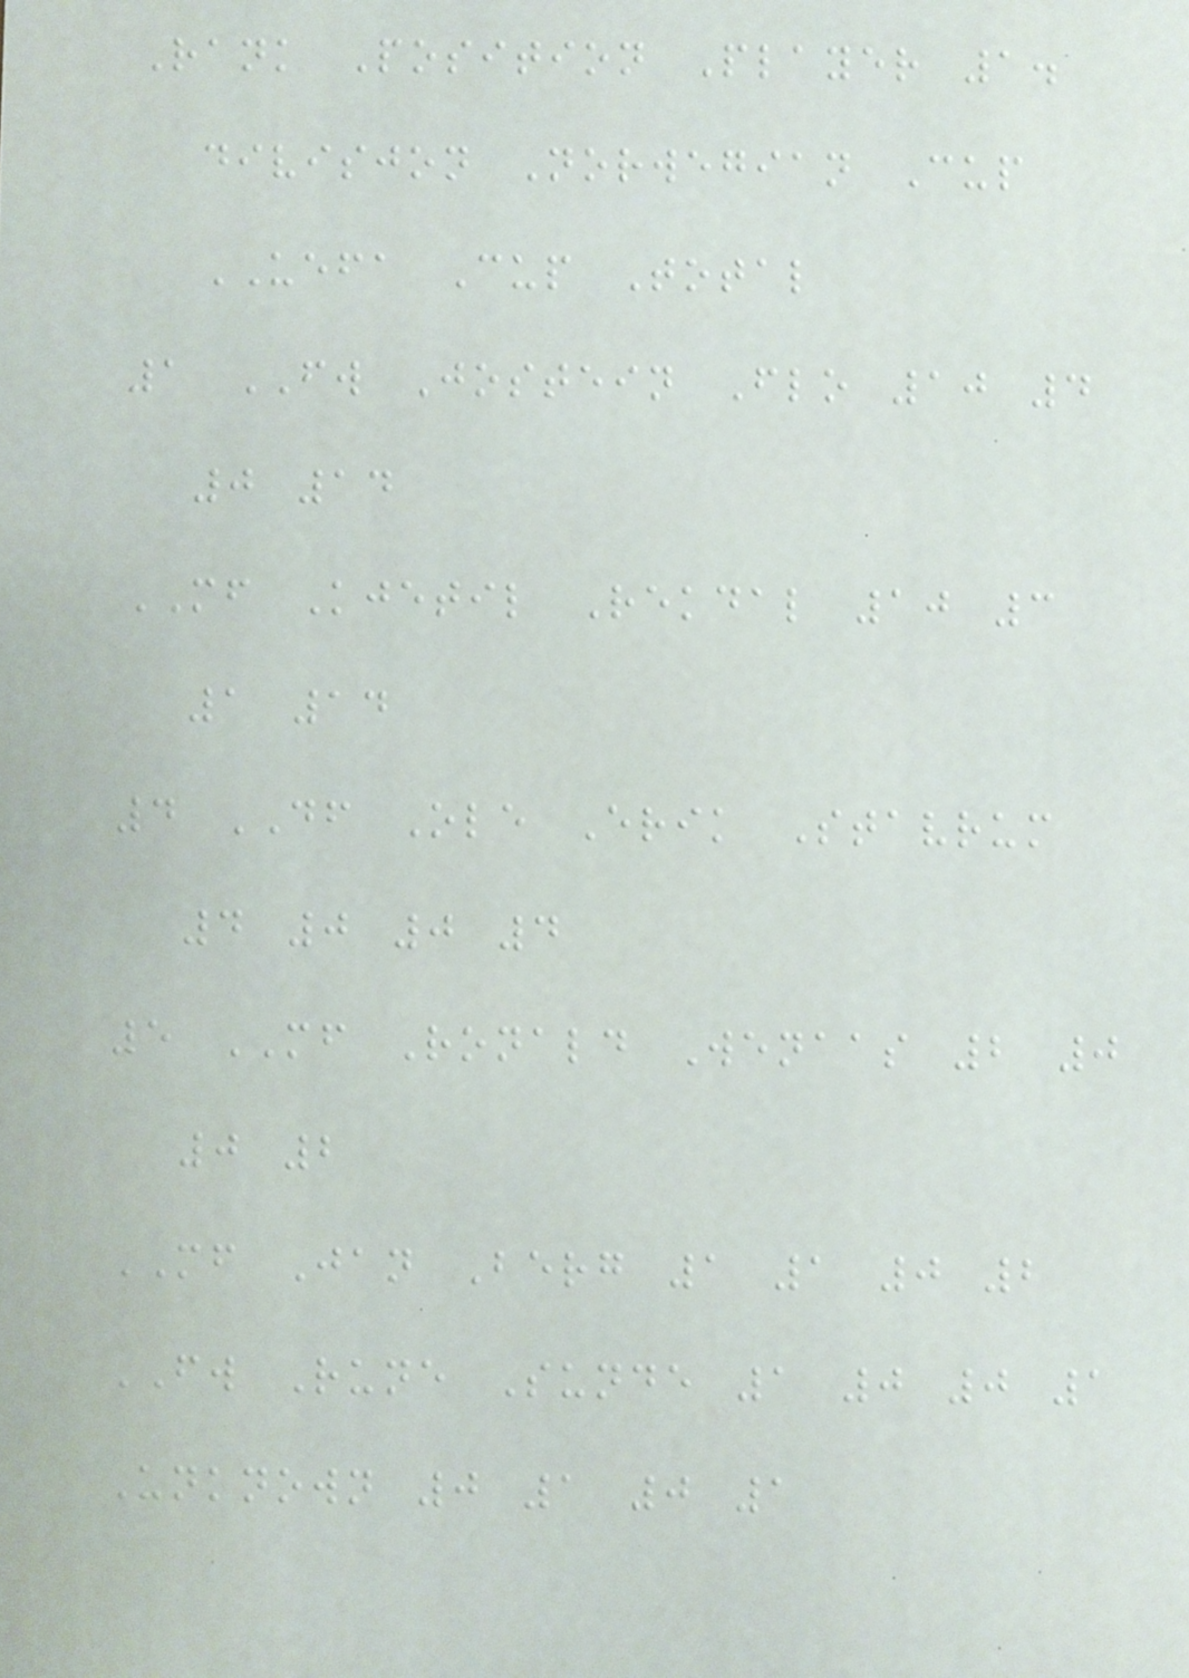Rank Position Player 1.
divisjon Norwegian Cup
UEFA Cup Total
1 FW Jostein Flo 10 4
0 14
MF Kjetil Rekdal 10 3
1 14
4 DF Ole Erik Stavrum
4 0 0 4
5 MF Ronald Wenaas 2 0
0 2
MF Jan Berg 1 1 0 2
FW Rune Sunde 1 0 0 1
Unknown 0 1 0 1
